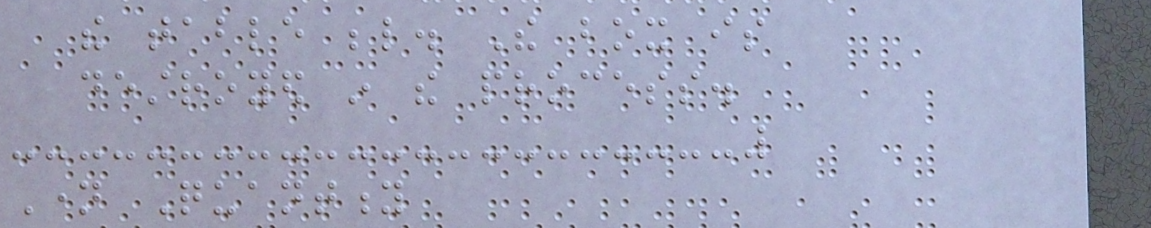the table below. The box is
destroyed in the process.
Name Quantity
